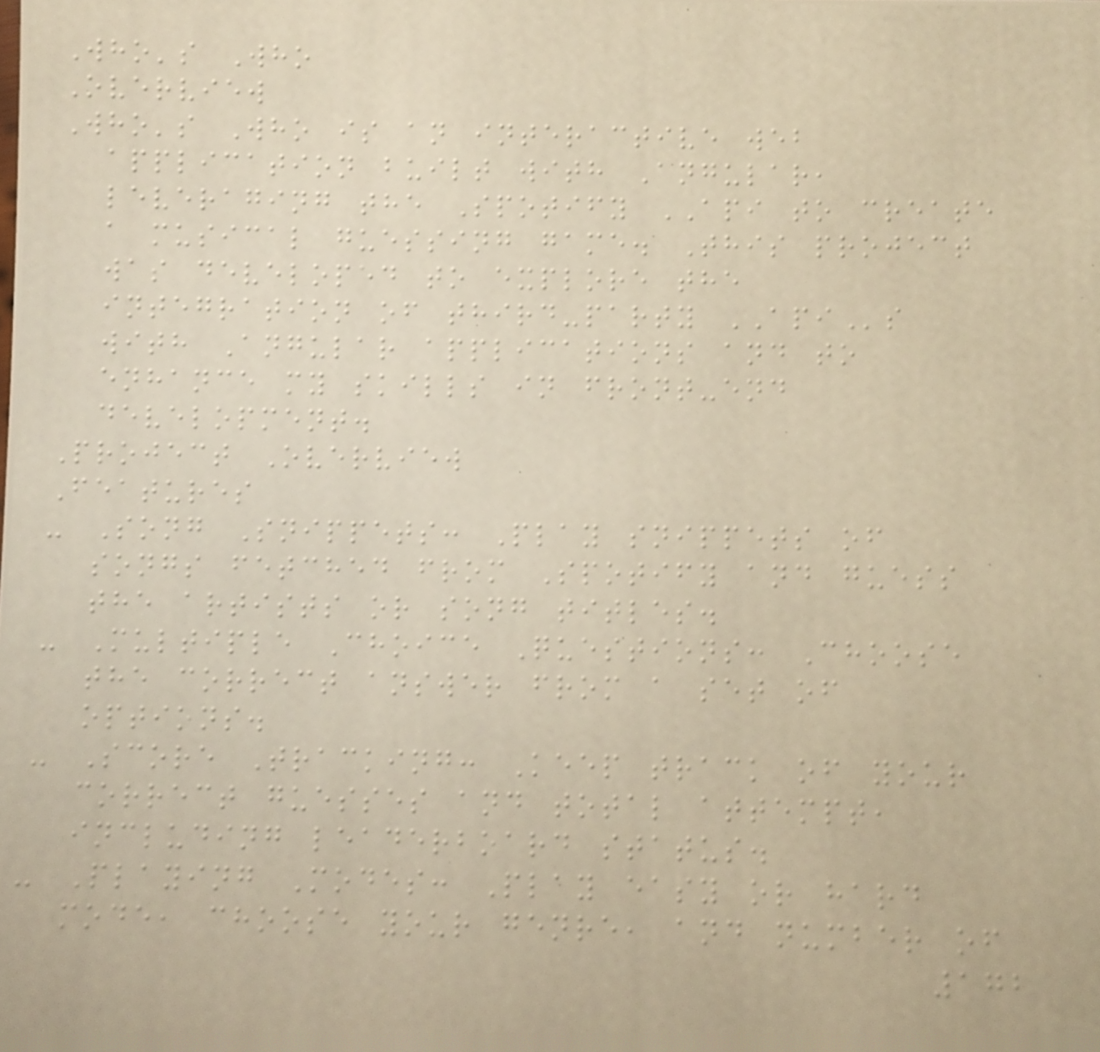Who's Who
Overview
Who's Who is an interactive web
application built with Angular,
leveraging the Spotify API to create
a musical guessing game. This project
was developed to explore the
integration of third-party APIs
with Angular applications and to
enhance my skills in front-end
development.
Project Overview
Features
- Song Snippets: Play snippets of
songs fetched from Spotify and guess
the artists or song titles.
- Multiple Choice Questions: Choose
the correct answer from a set of
options.
- Score Tracking: Keep track of your
correct guesses and total attempt,
including leaderboard status.
- Playing Modes: Play easy or hard
mode, choose your genre, and number of
172
